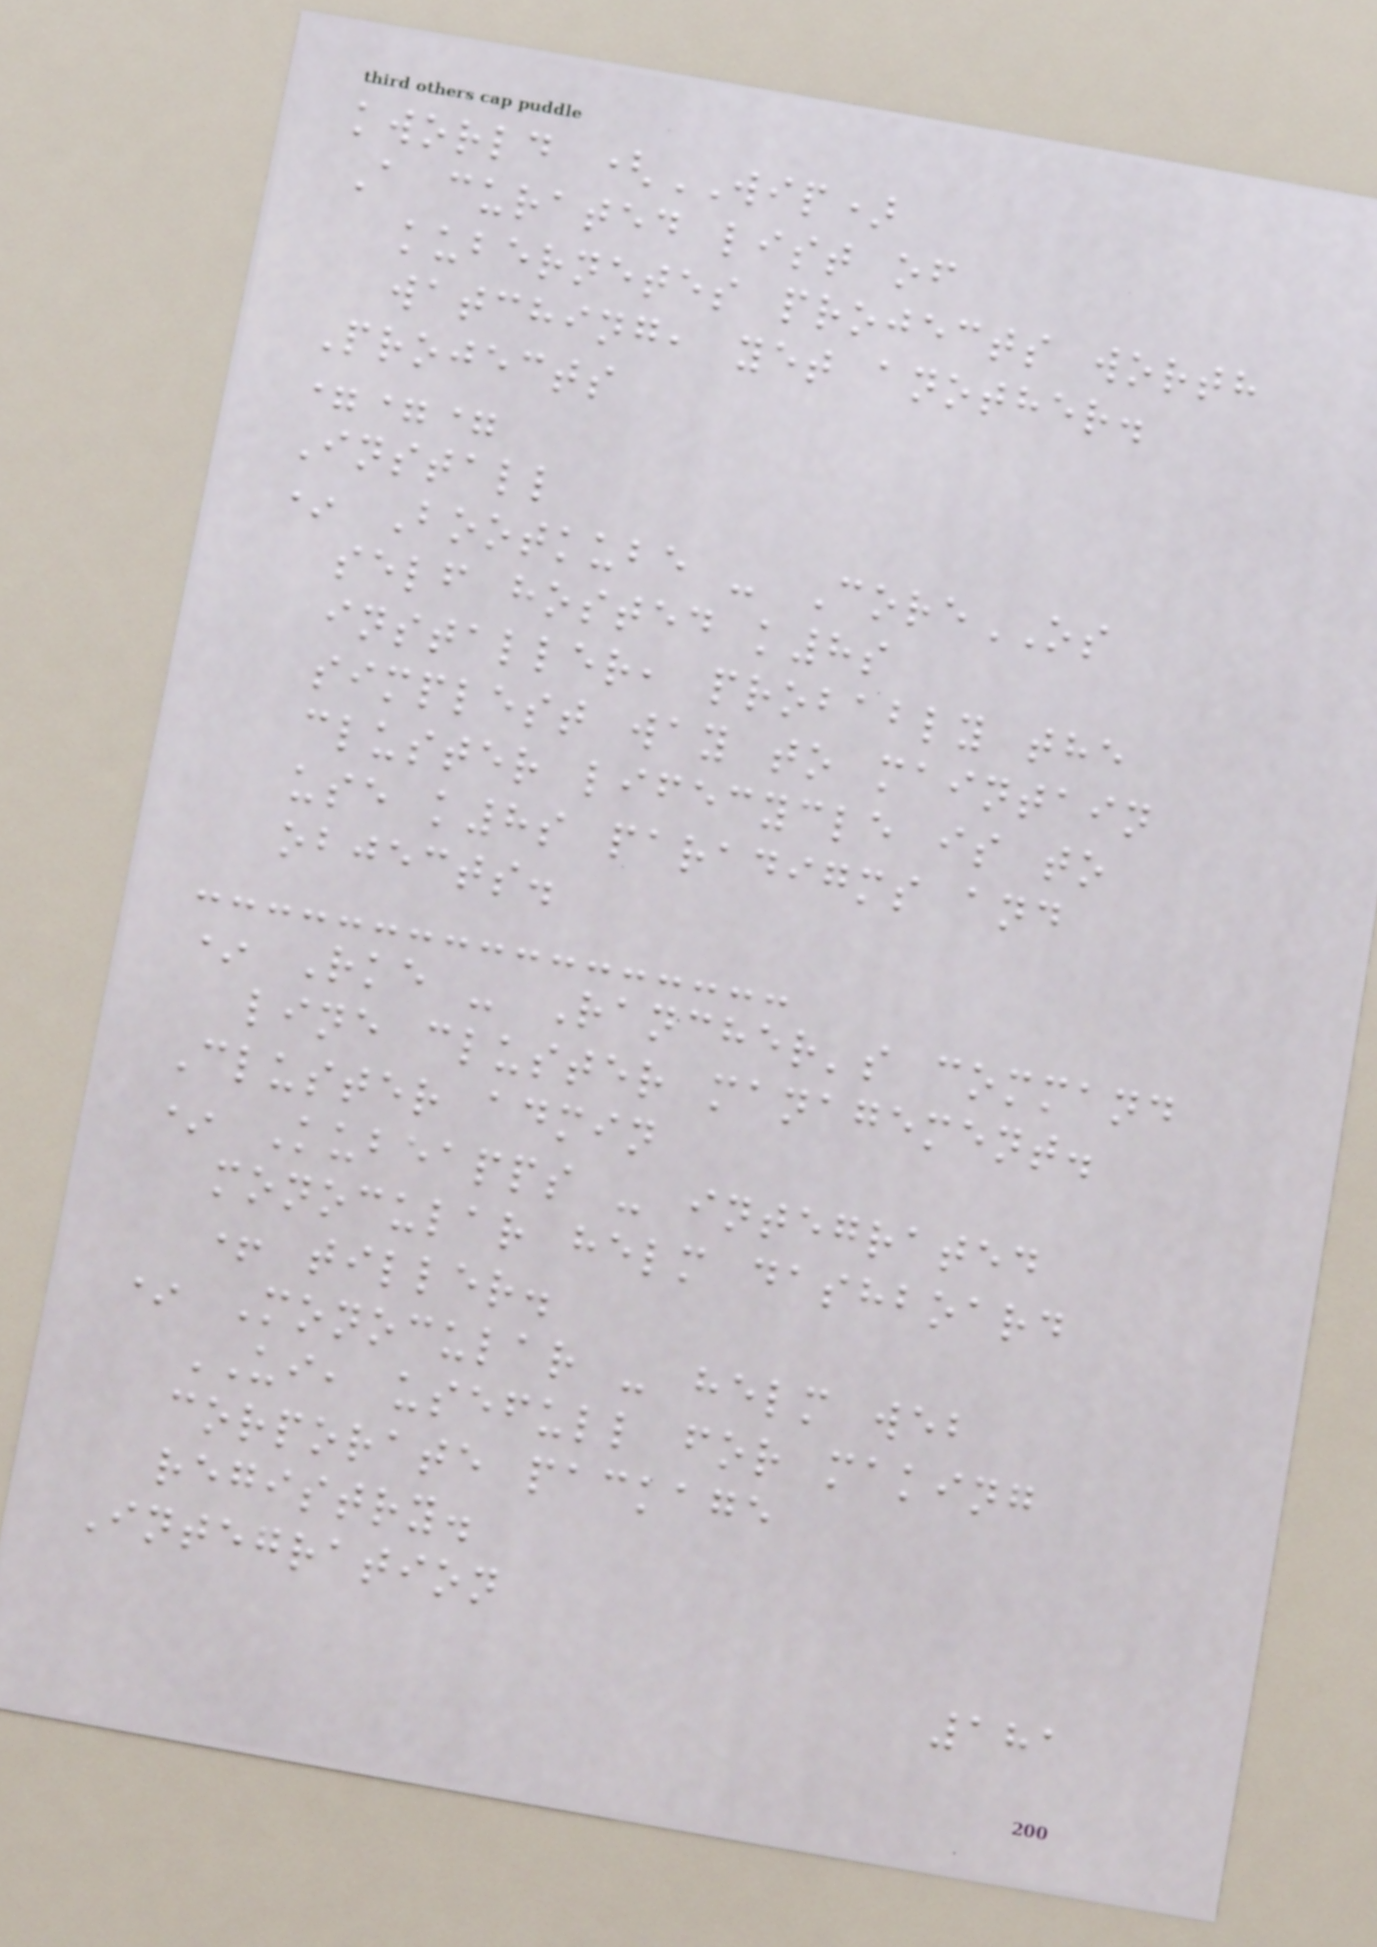kworld (WIP)
A curated list of
kubernetes projects worth
watching, yet another.
Projects
===
Install
* Bootkube - CoreOS
self hosted k8s
installer, probably the
simplest way to maintain
cluster lifecycle is to
use k8s paradigms and
objects.
* Rke - Rancher's command
line cluster management.
Cluster admin
* Kubeapps - integrated
monocular helm dashboard
+ tiller.
* Monocular - helm web
UI, usefull for making
corporate package
registry.
Integration
181
